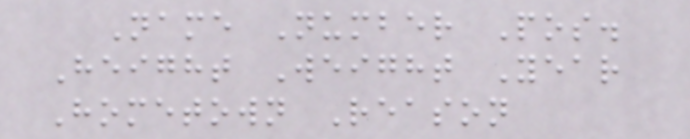Name Number Pos.
Height Weight Year
Hometown Reason
